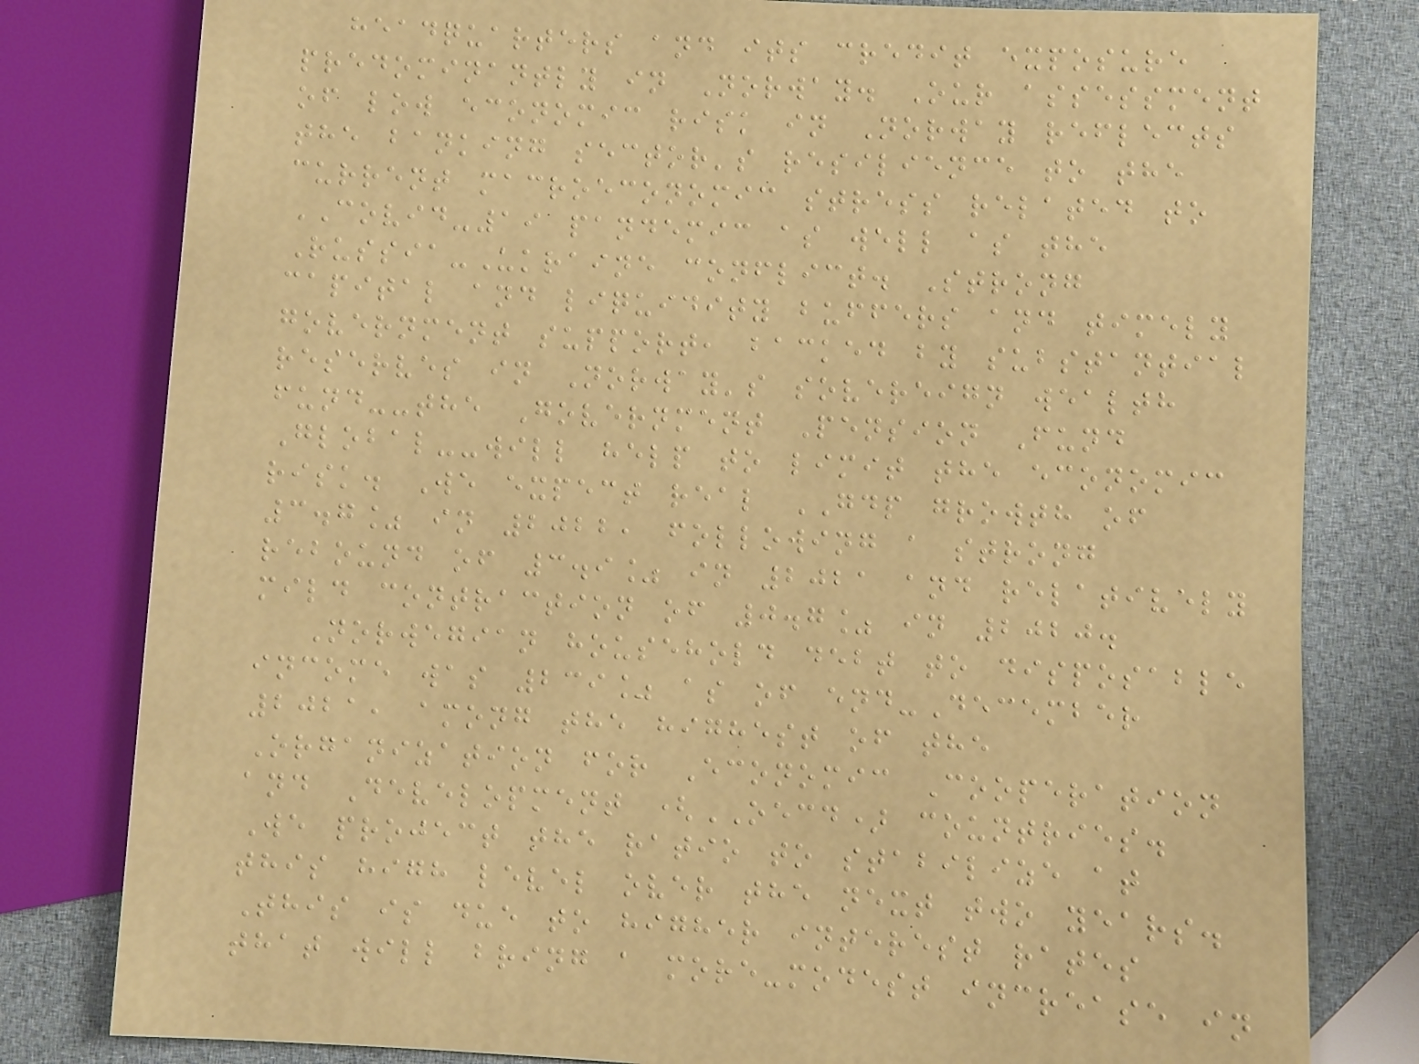headquarters and its credit exposure
predominantly in Norway. Our assessment
of low economic risk in Norway reflects
the banking sector's resilience to the
current macroeconomic stress related to
COVID-19 pandemic as well as the
Russia-Ukraine conflict. Strong
capital and liquidity buffers and timely
government support, backed by substantial
reserves in Norway's sovereign wealth
fund--the Government Pension Fund
Global--will help to limit the economic
risk. We expect real GDP growth of
3.7% in 2022, following a strong
rebound of 3.9% in 2021 and relatively
mild contraction of 0.7% in 2020.
Norwegian household debt to disposable
income was 239% as of end-December
2021, among the highest of the
Organization for Economic Cooperation
and Development (OECD) countries.
We project the ratio to stabilize at
this high level over the next two years.
This is due to higher interest rates
that will bring a more-modest increase in
